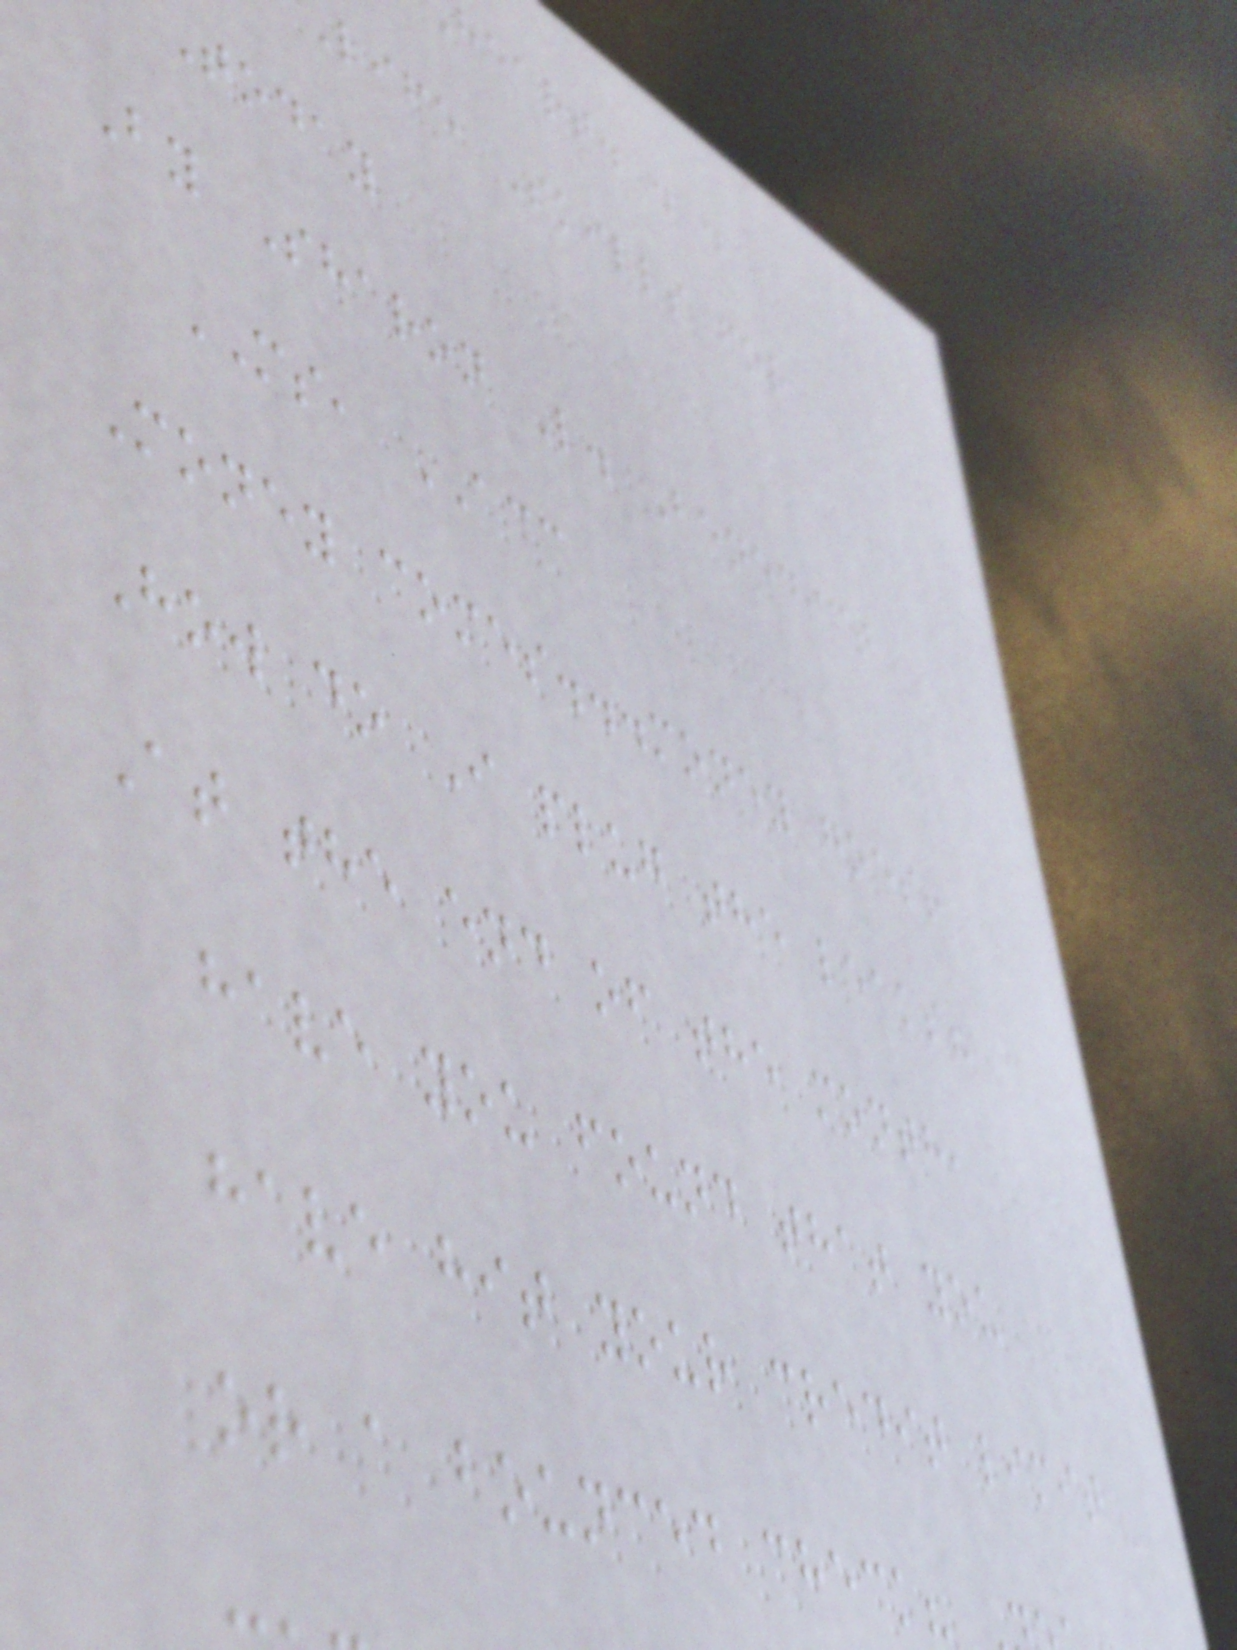heart. . .
life Skills for
Today
By Sharon L. Benedict
MS, ACC
Money comes...money goes!
How do I plug the leaks?
At the end of the month,
have you found that you
have hit your credit limit
or a bounced check?
